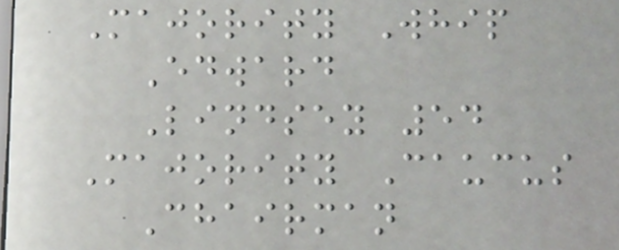Majority Whip
Edward
Lindsey 54
Majority Caucus
Chairman
